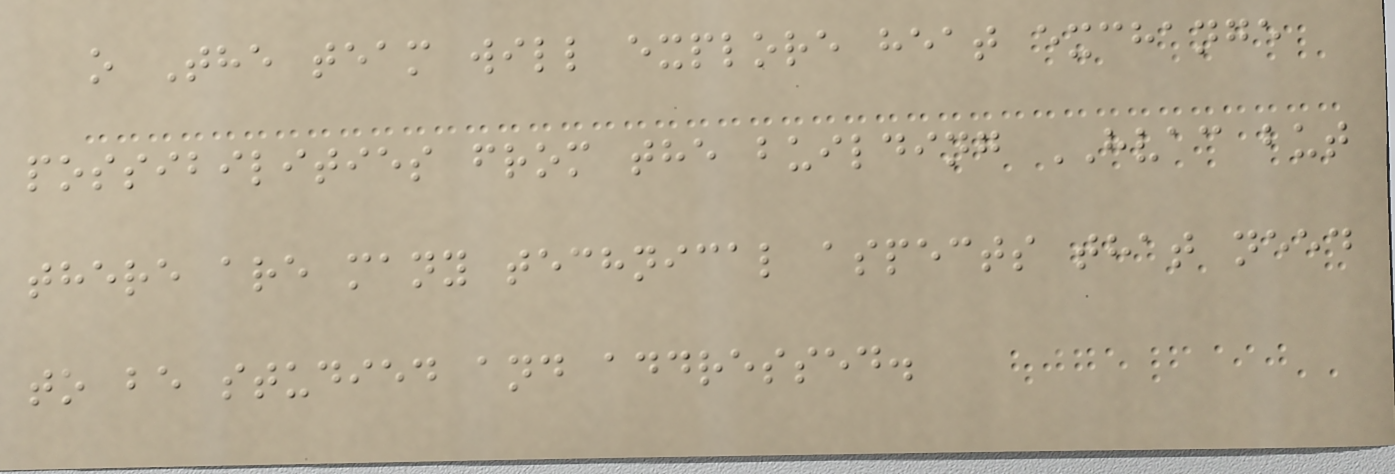o The team will explore heat exchange
possibilities from the building HVAC but
there are many technical aspects that need
to be studied and addressed.
